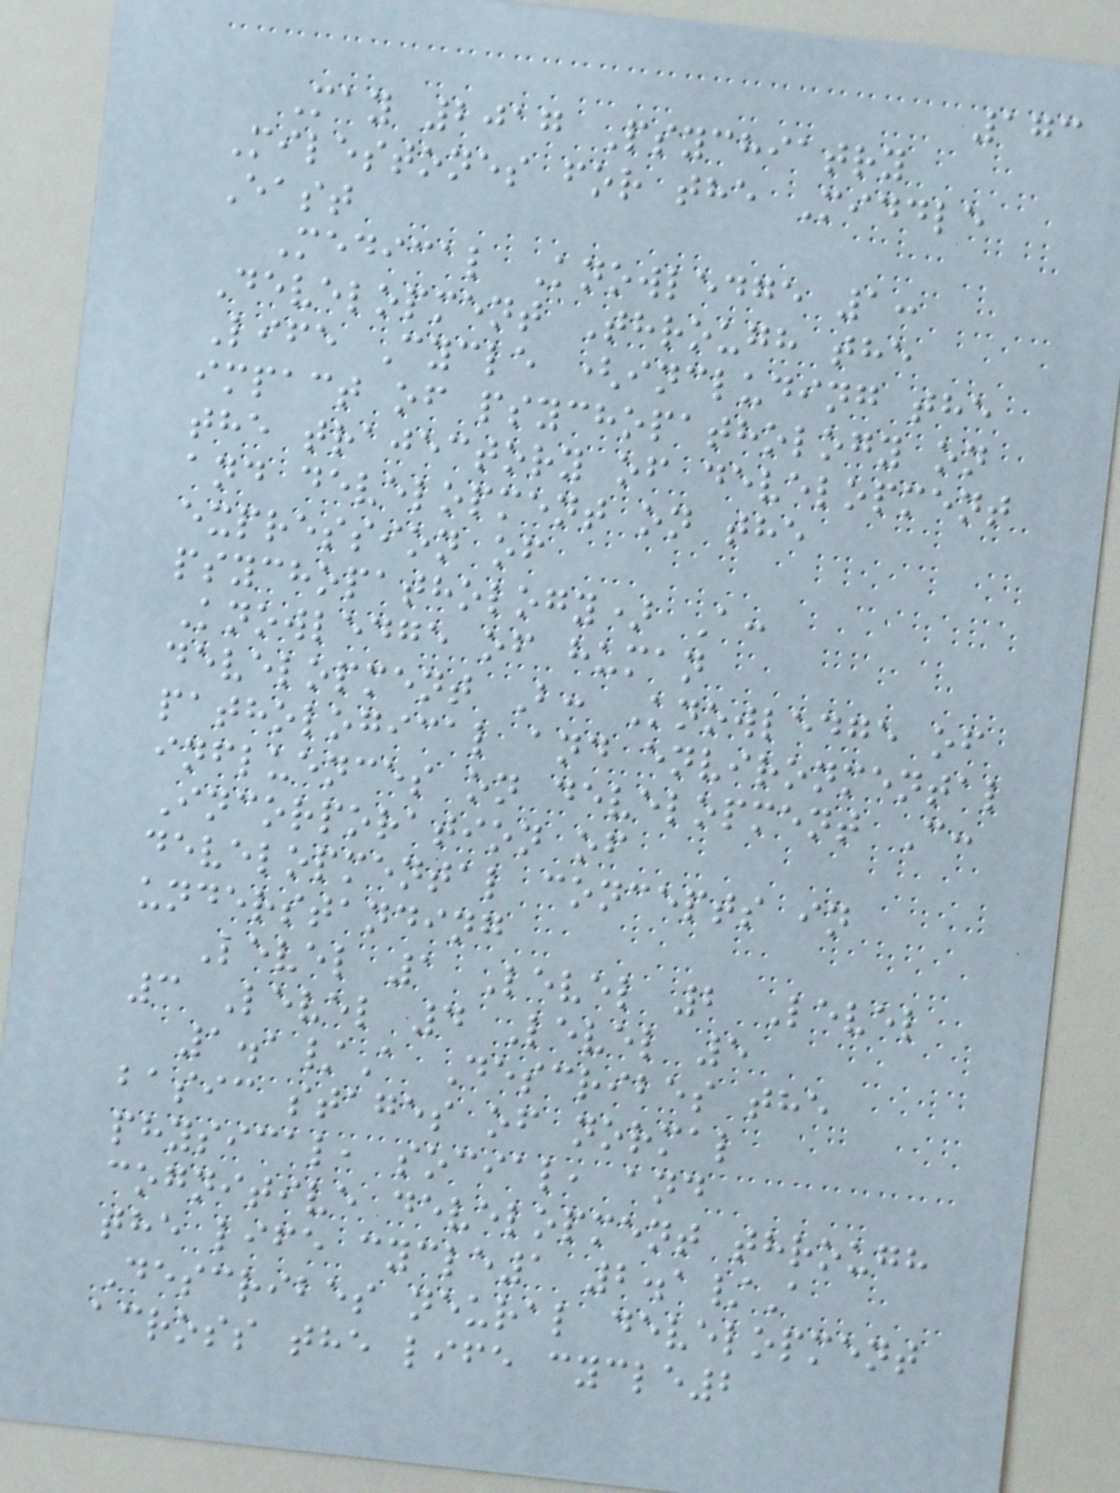173
May 2017 Psychiatry
Milestones for the Middle
East
Medical Knowledge 1:
Development Through the
Life Cycle (including the
impact of psychopathology on
the trajectory of development
and development on the
expression of
psychopathology) A:
Knowledge of human
development B: Knowledge of
pathological and environmental
influences on development C:
Incorporation of
developmental concepts in
understanding
Level 1 Level 2 Level
3 Level 4 Level 5
1.1/A Describes the
basic stages of normal
physical, social, and
cognitive development through
the life cycle1 2.1/A
Describes neural development
across the life cycle2
